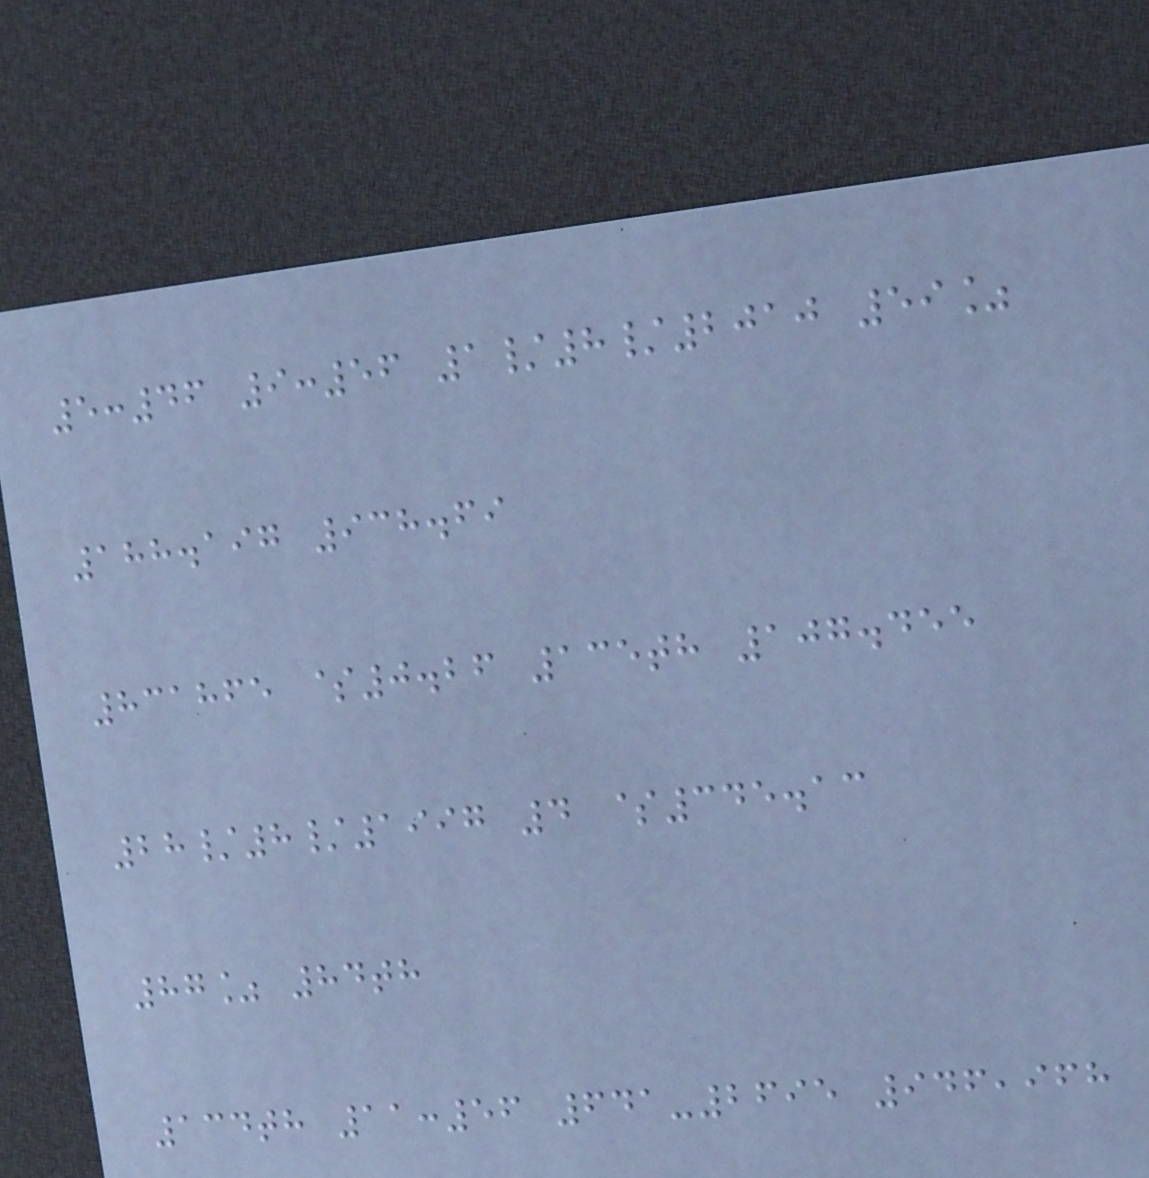5:46 9:56 1/8/2010 59%
188.197 938.69
831865 $0.26 135th 107.455
28/8/1997 4 $345.13
87% 84th
134th 11:56 641-2695 946,968
